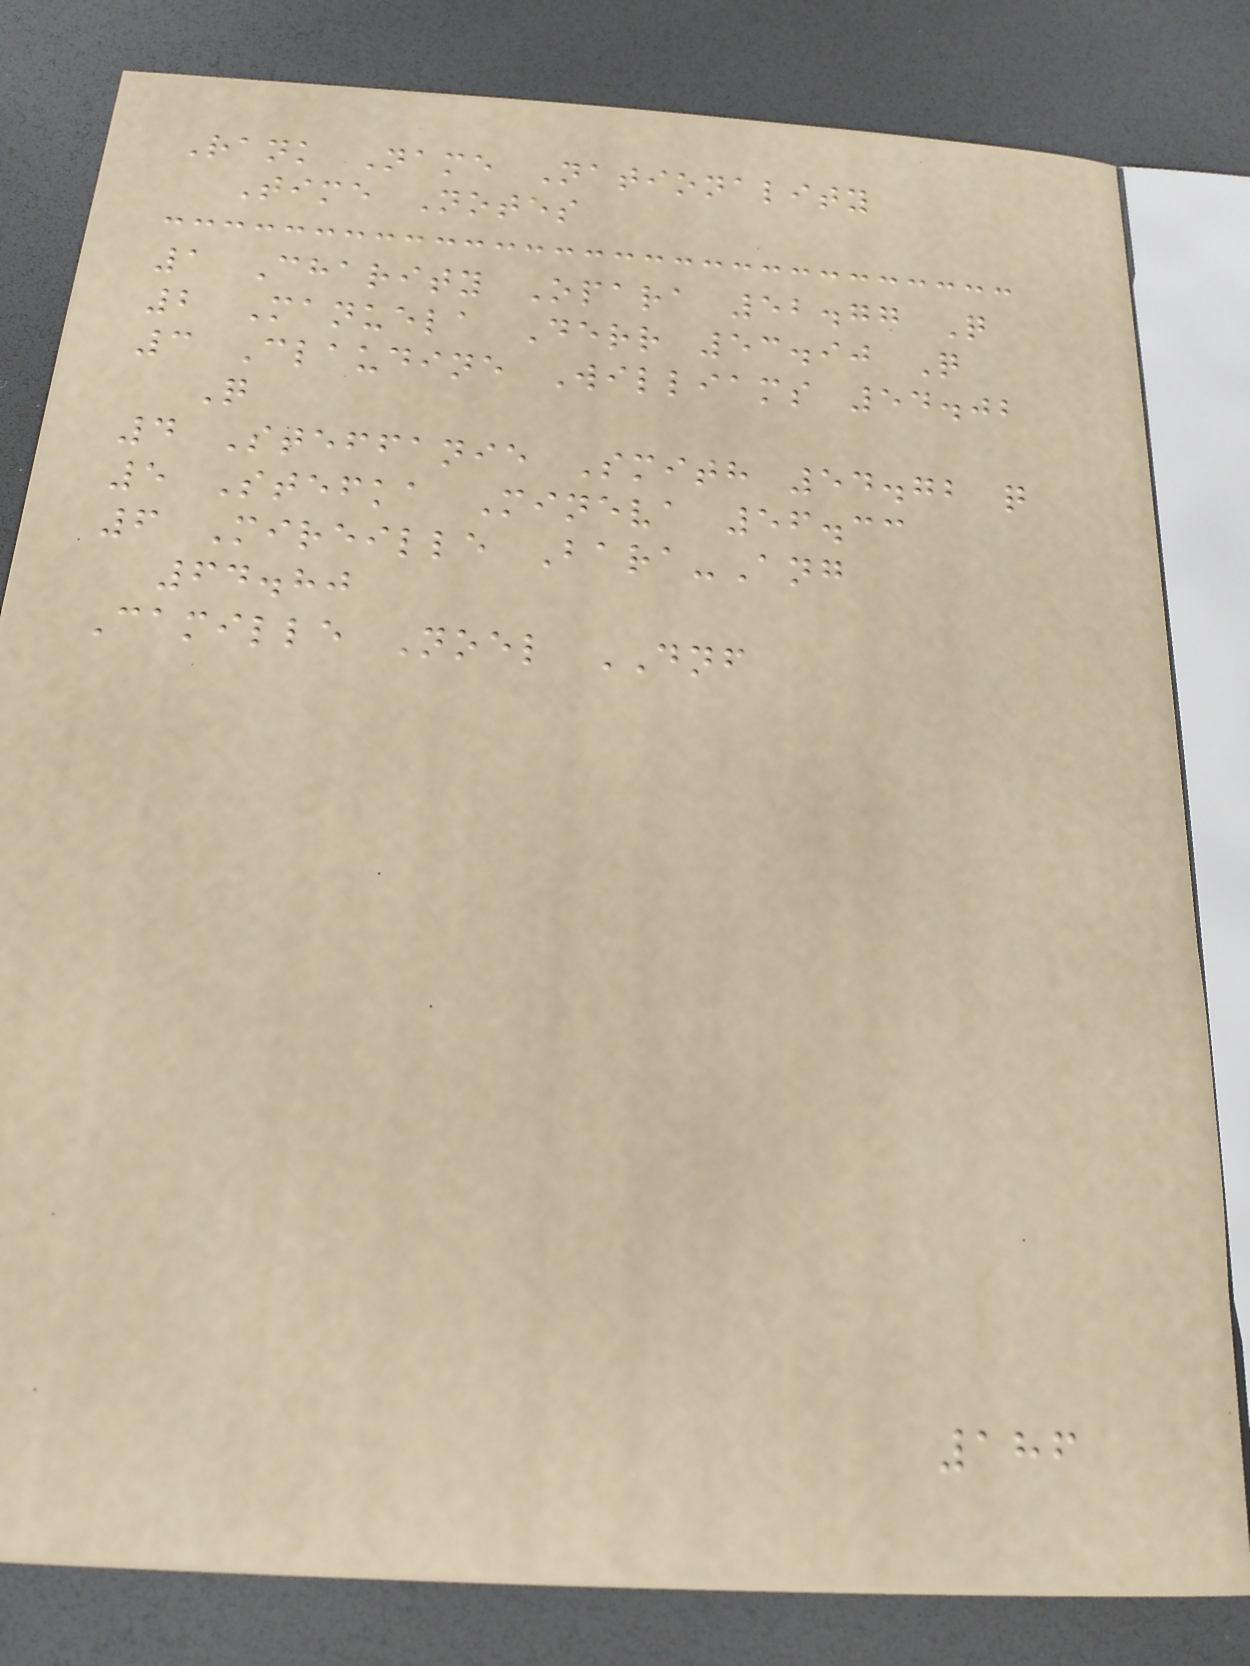Rank Name Nationality
Time Notes
1 Charity Opara 52.77 Q
2 Manuela Derr 53.90 Q
3 Claudine Williams 54.02
Q
4 Steffanie Smith 54.72 q
5 Stefka Mineva 56.33
6 Mireille Bara-Ang
64.80
Camille Noel DNF
186
